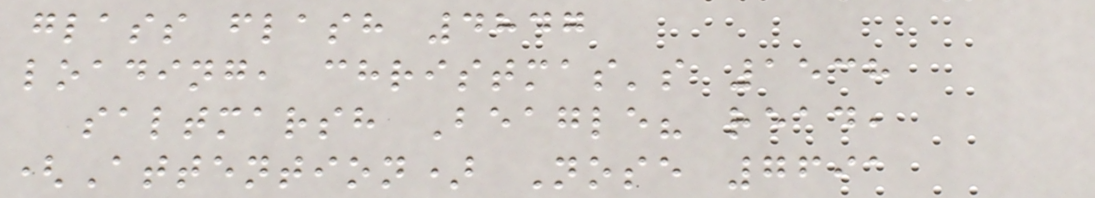glass flash 4847
loading, christmas's 1538
saltmarsh Beagle? read,
(Attention) Nose 7691
